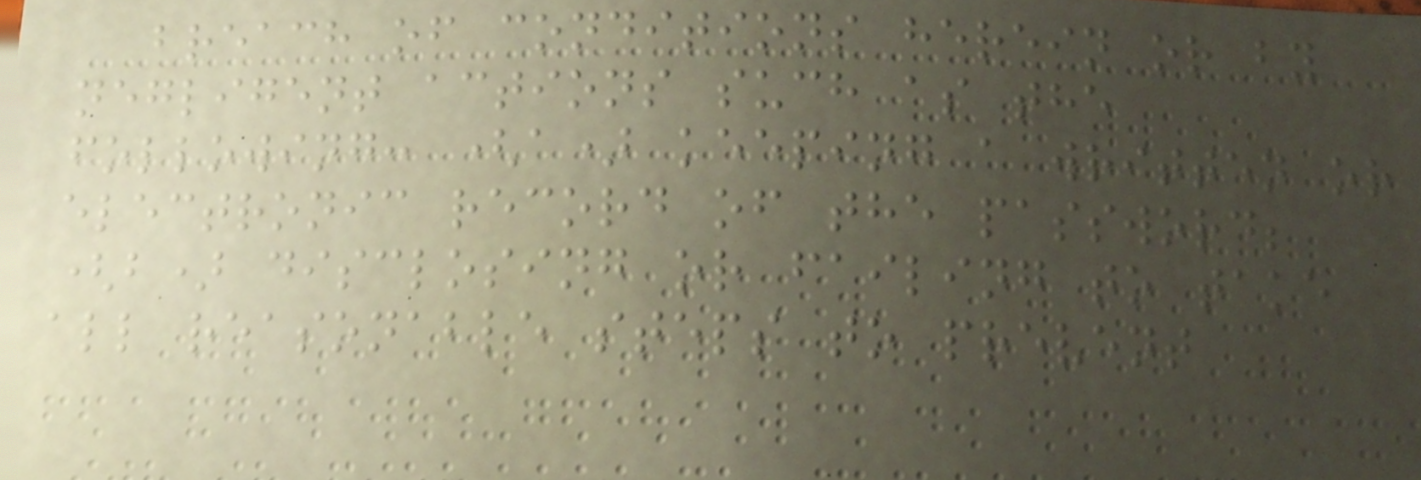breach of conditions herein or by
negligent actions such as the
following: (a) keeping a written or
electronic record of the password;
(b) disclosing or failing to take
all reasonable steps to prevent
